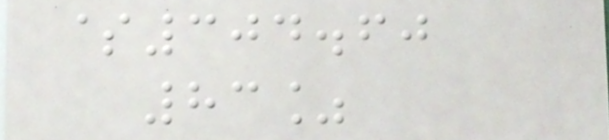$304.60
83%
